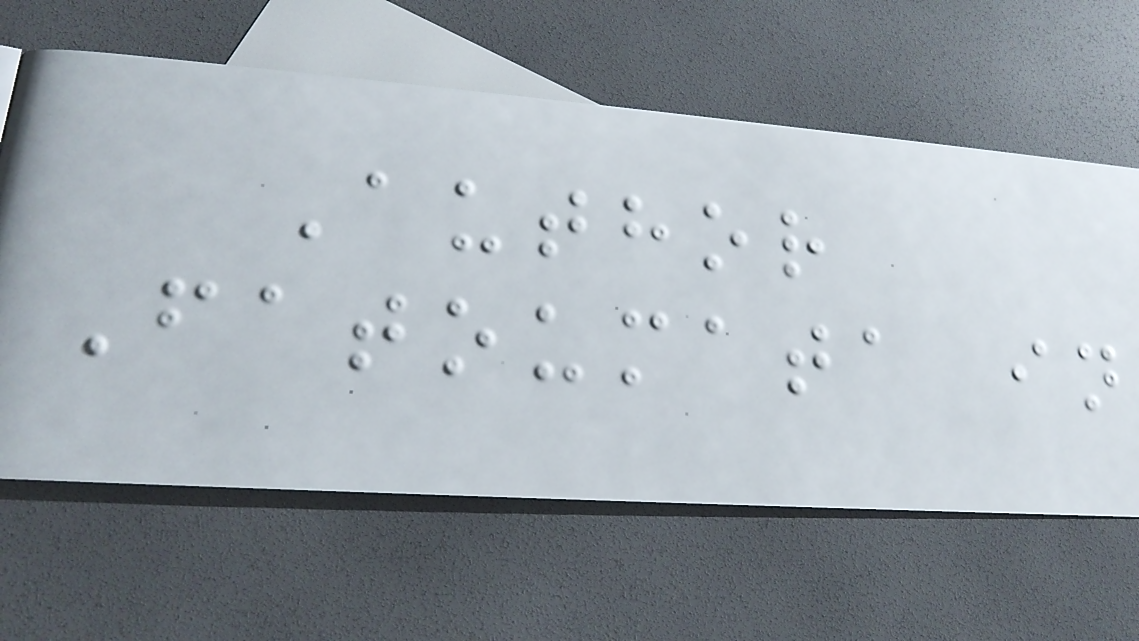Author
Fatoumata in
